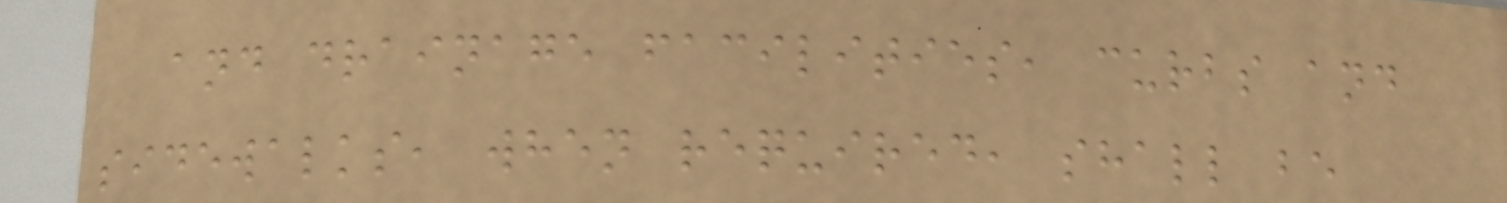and drainage facilities, curbs and
sidewalks, when required, shall be
